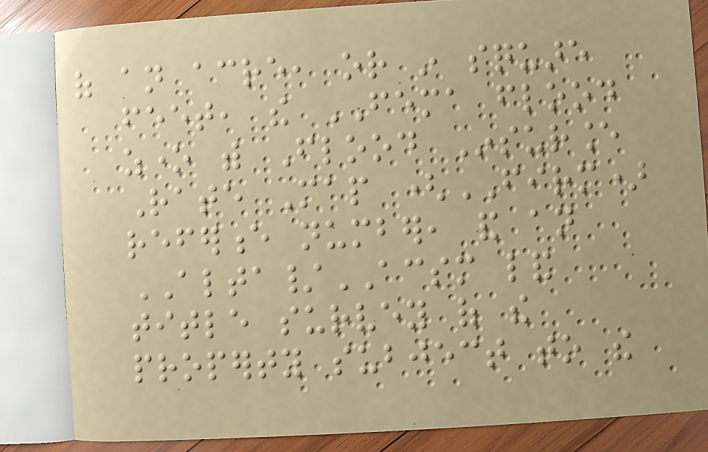of an acre, or in square
feet, the FEMA flood
zone with Flood Insurance
Rate Map (FIRM)
reference number, and an
ALTA/ACSM land
title survey of the
property subject to the
